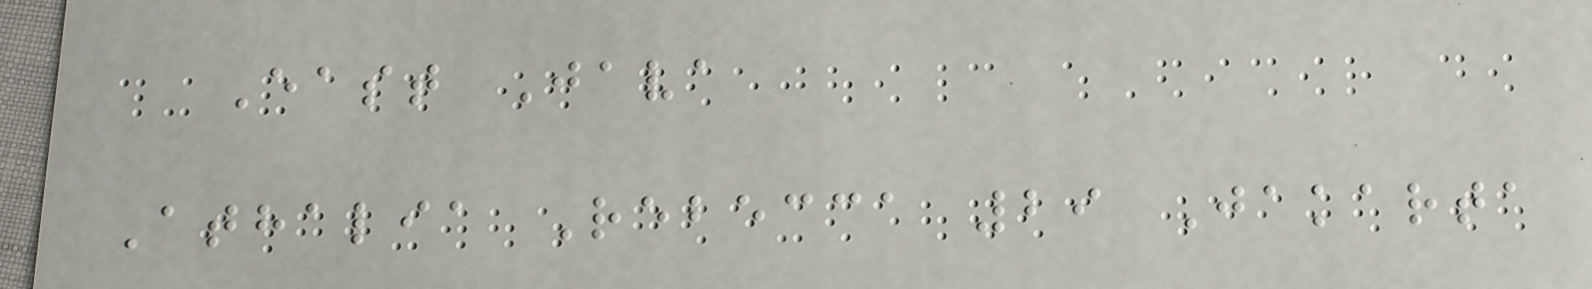East Java
Athalia Rebecca 29 Jakarta
